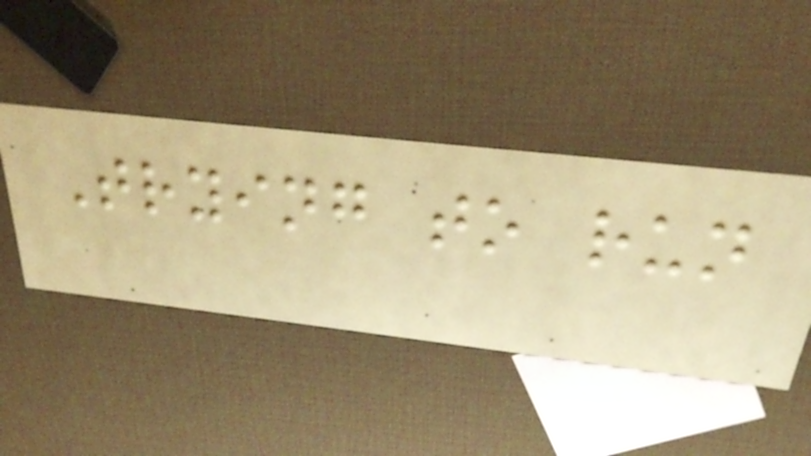Trying to run
